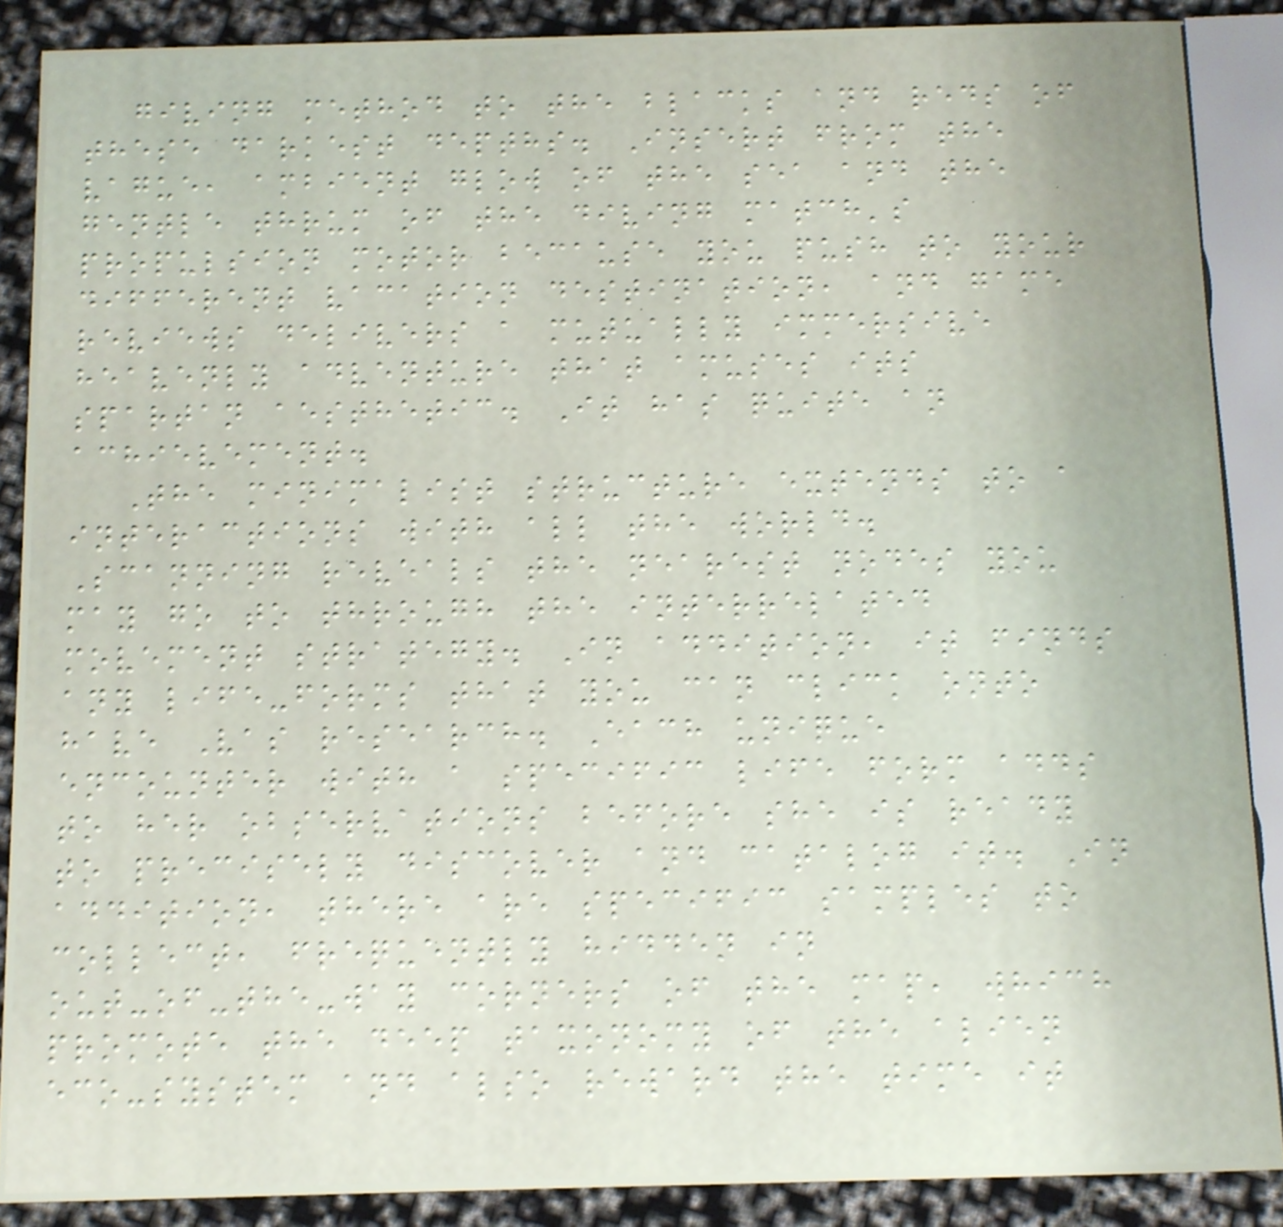giving method to the blacks and reds of
these darkest depths. Insert from the
vague, ambient glow of the sea and the
gentle thrum of the diving match's
propulsion motor because you push to your
different vacation destination, and game
reviews delivers a mutually immersive
heavenly adventure that amuses its
spartan aesthetic. It has quite an
achievement.
The minimalist structure extends to a
interactions with all the world.
Scanning reveals the nearest nodes you
may go to through the interrelated
movement strategy. In addition, it finds
any life-forms that you can click onto
have Vas research. Each unique
encounter with a specific life form adds
to her observations before she is ready
to precisely discover and catalog it. In
addition, there are specific samples to
collect, frequently hidden in
out-of-the-way corners of the map, which
promote the deep taxonomy of the alien
eco-system and also reward the time it
